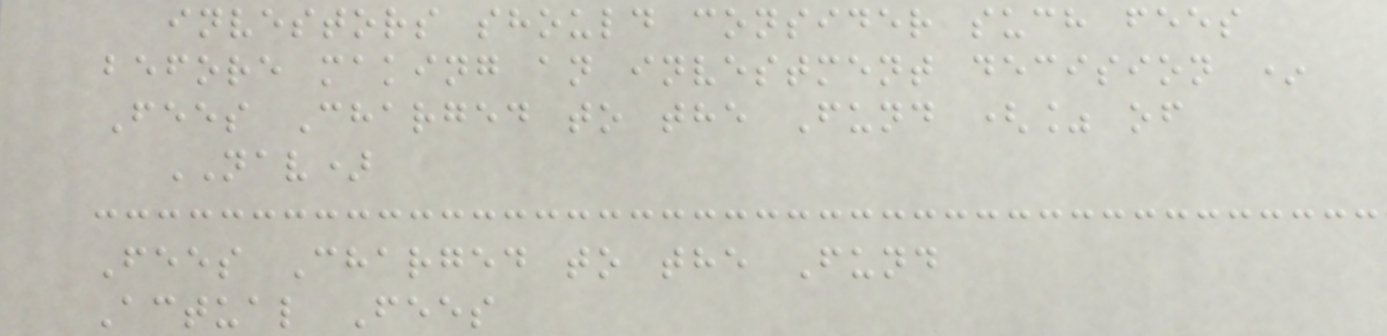investors should consider such fees
before making an investment decision *
Fees Charged to the Fund (% of
NAV)
Fees Charged to the Fund
Actual Fees
